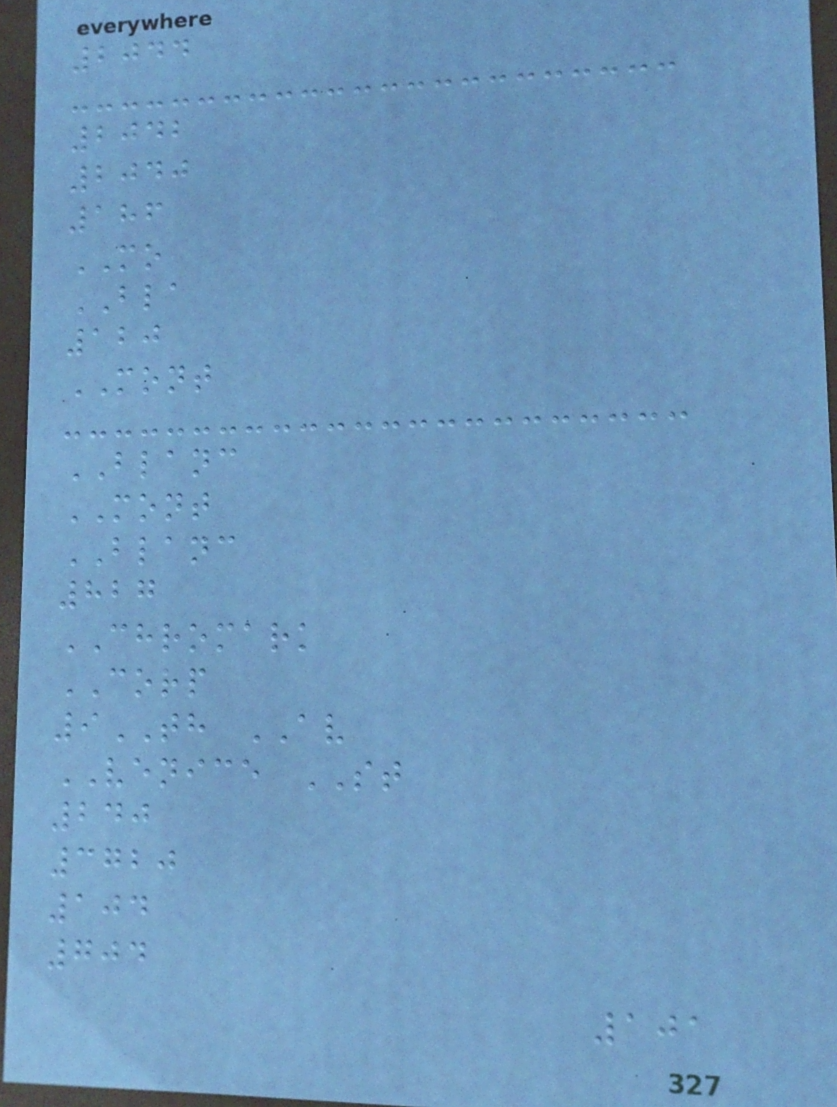2044
2042
2040
186
MO
BLA
120
MONT
BLANC
MONT
BLANC
827
CHROMARK
CORP
9TH AV
VENICE ST
240
3720
104
704
101
